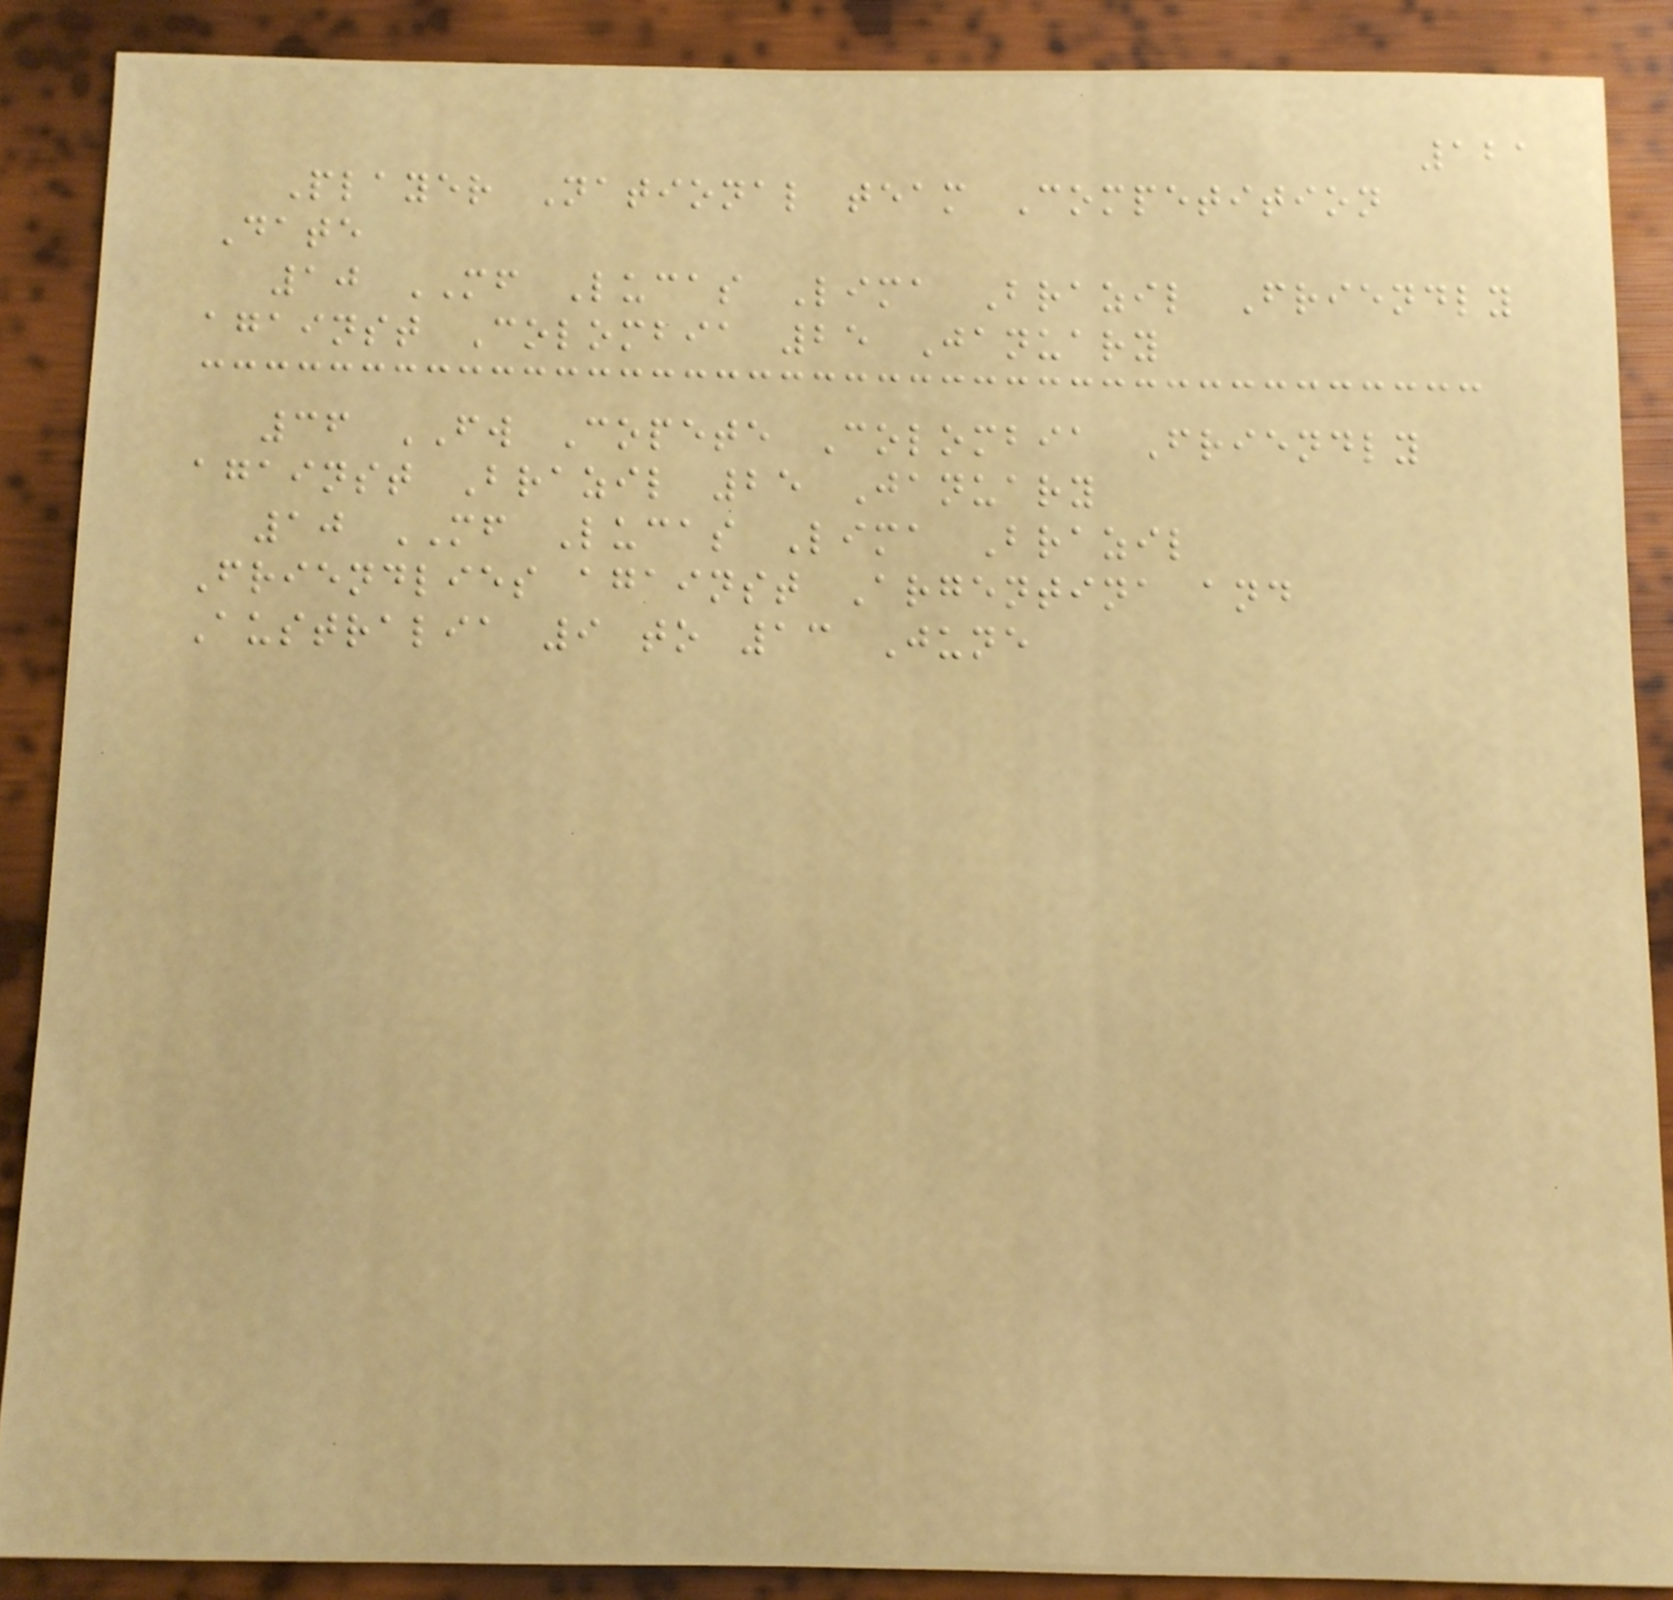121
Player National team Competition
Date
10 MF Lucas Lima Brazil Friendly
against Colombia 25 January
36 FW Copete Colombia Friendly
against Brazil 25 January
10 MF Lucas Lima Brazil
Friendlies against Argentina and
Australia 9 to 13 June
